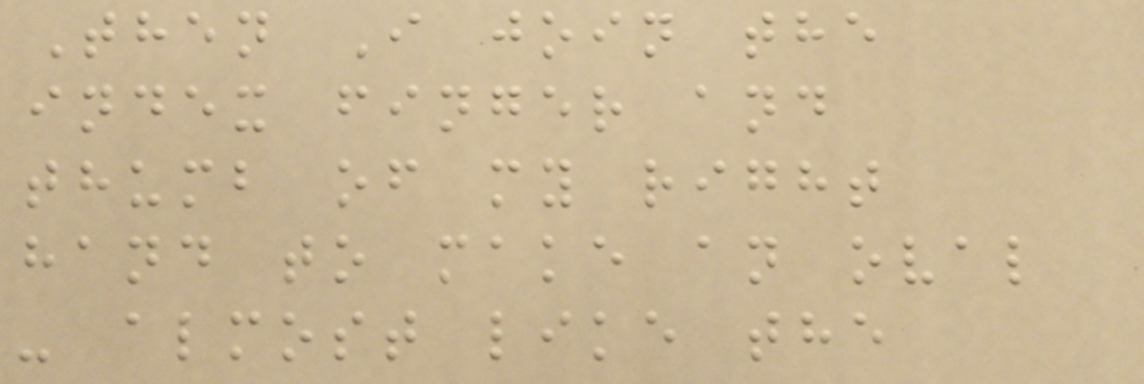Then I join the
index finger and
thumb of my right
hand to make an oval
- almost like the
